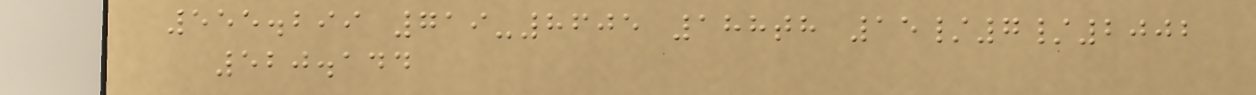555.299 719-8605 188th 15/7/2002
520.144
